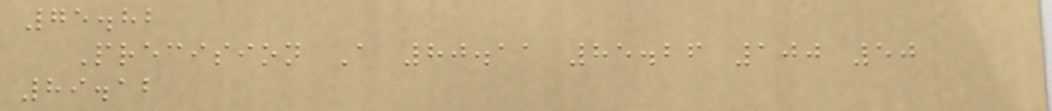75.82
Precision A 80.11 85.26 100 50
89.12
